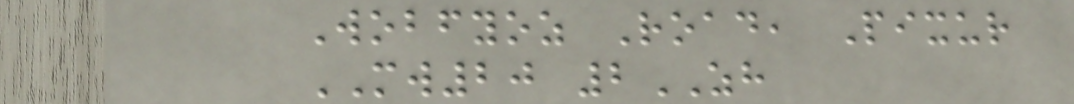Wobfyoz Road, Pixur
MW20 2ZH
